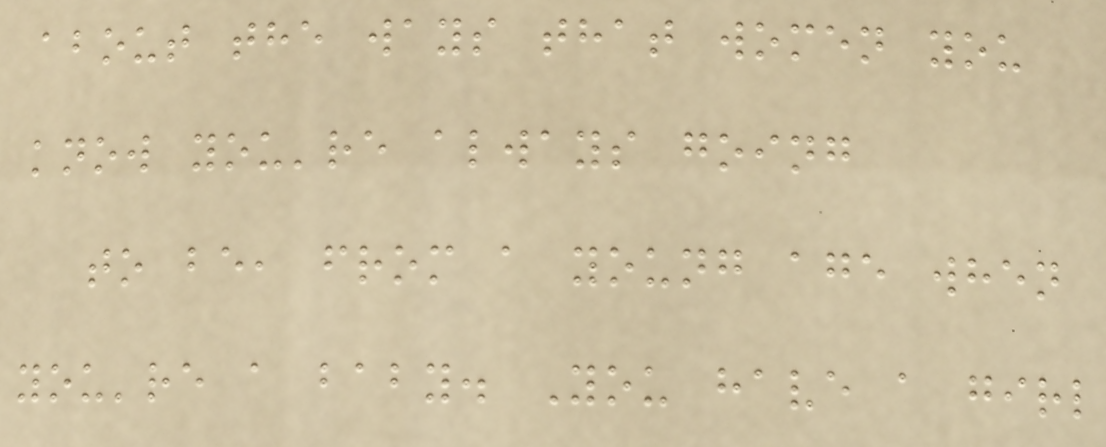about the ways that women you
know you're always going
to be, from a young age when
you're a baby. You have a girl
